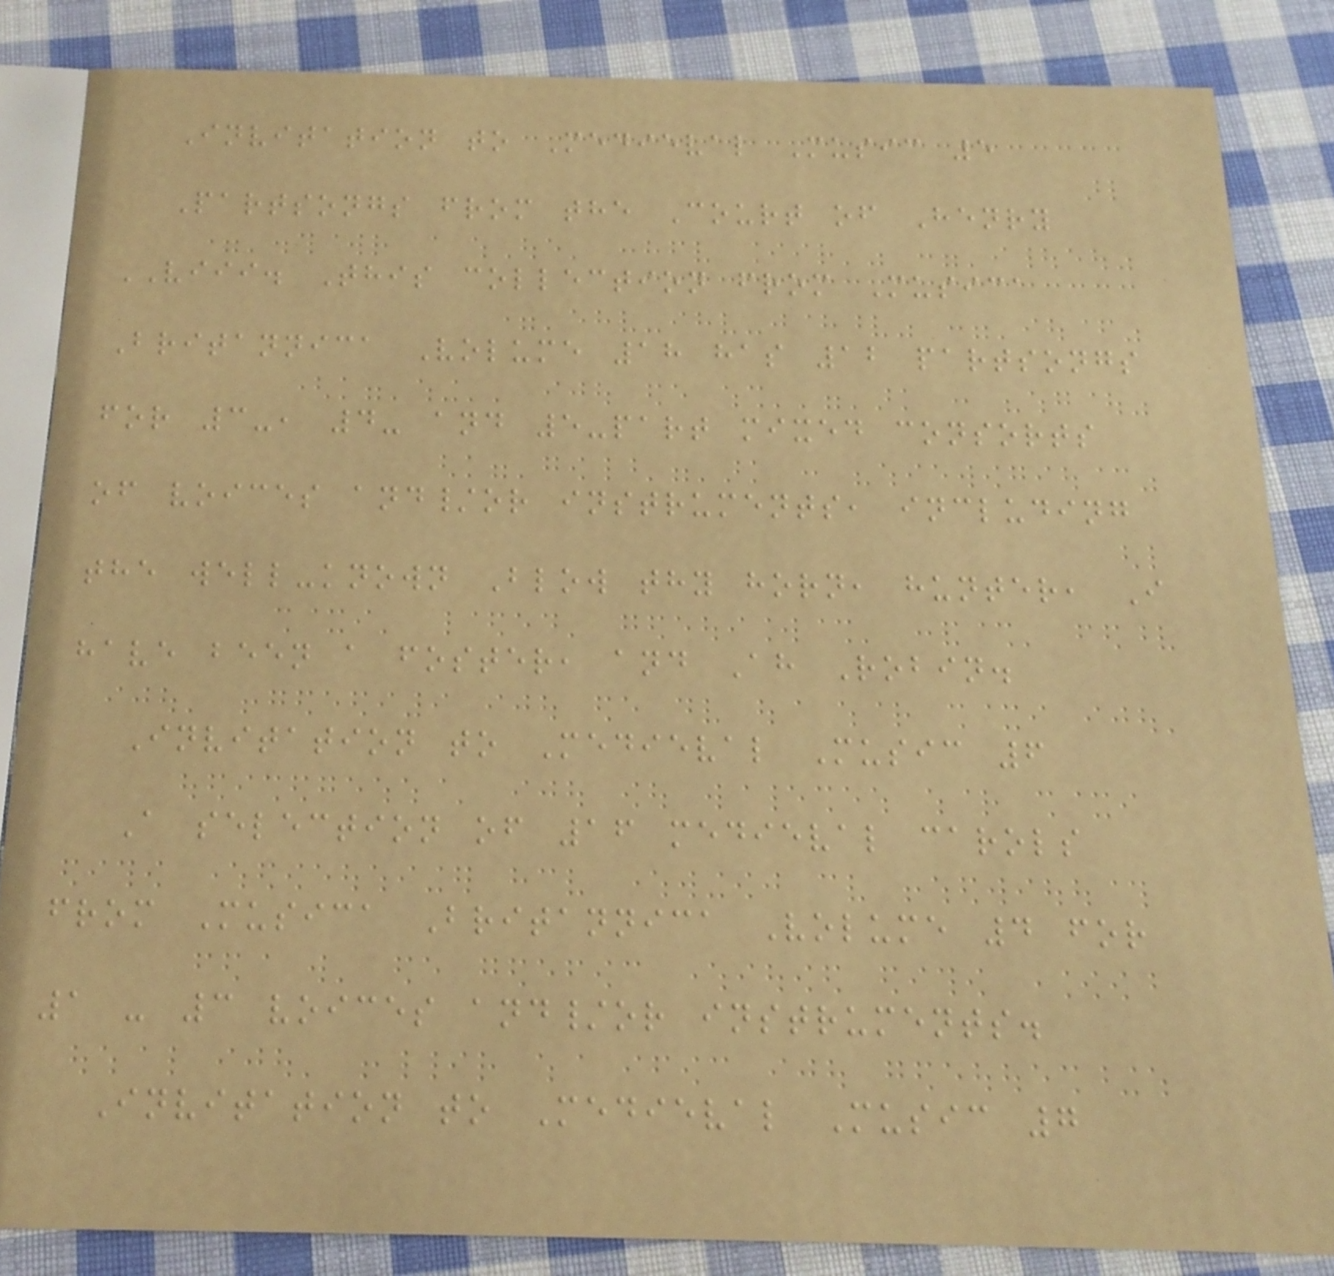Invitation to Medieval Music 5
Partsongs from the Court of Henry
VIII. This collection from Musica
Britannica Volume 18 has 12 partsongs
for 3-, 4- and 5-part mixed consorts
of voices and/or instruments, including
the well-known Blow thy horn, hunter, I
have been a foster, and Ah Robin.
Invitation to Medieval Music 6
A selection of 16 medieval carols
from Musica Britannica Volume 4 for
1 - 3 voices and/or instruments.
Invitation to Medieval Music 7
